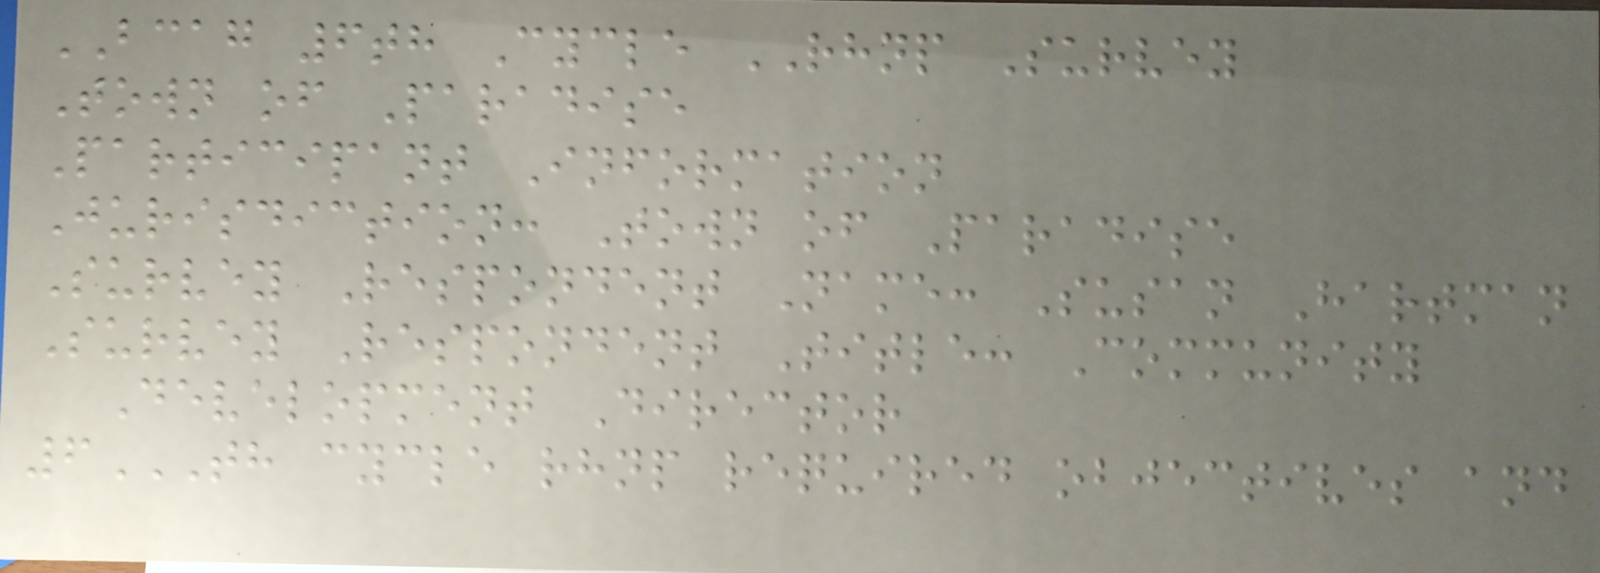BCAG 6th Cycle RHNP Survey
Town of Paradise
Participant Information
Jurisdiction: Town of Paradise
Survey Respondent Name: Susan Hartman
Survey Respondent Title: Community
Development Director
6TH CYCLE RHNP REQUIRED OBJECTIVES AND
